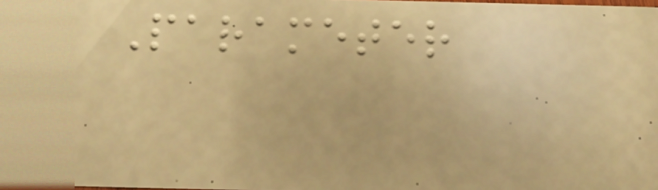Parameter
